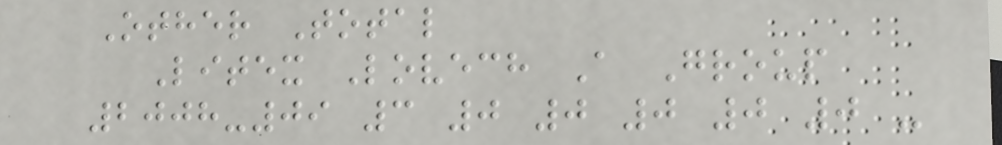Other Total
Litex Lovech A Group
2008-09 3 0 0 0 0 0 -
